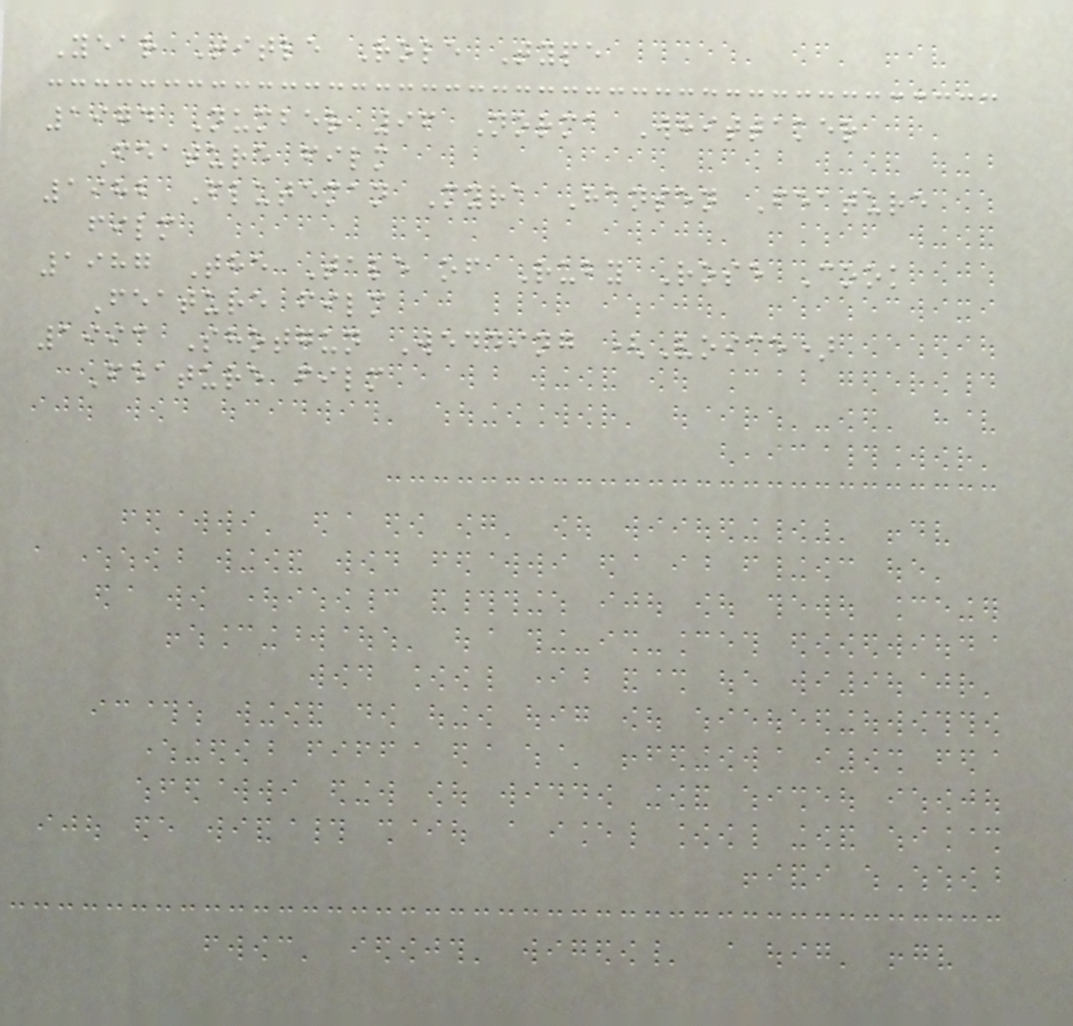Year Title Role Type
1974 Number 96 Norma Whittaker
Feature film
1982 Fluteman Myra Hansen Feature
film
1987 The Tale of Ruby Rose Cook
Feature film
1993 Shotgun Wedding (Voice)
Feature film
